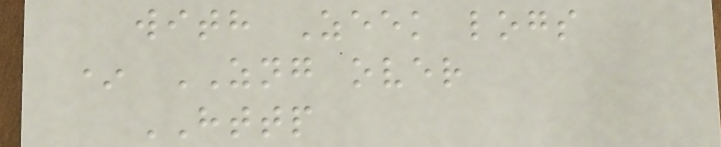with Zeek logs
* ZNG over
HTTP
